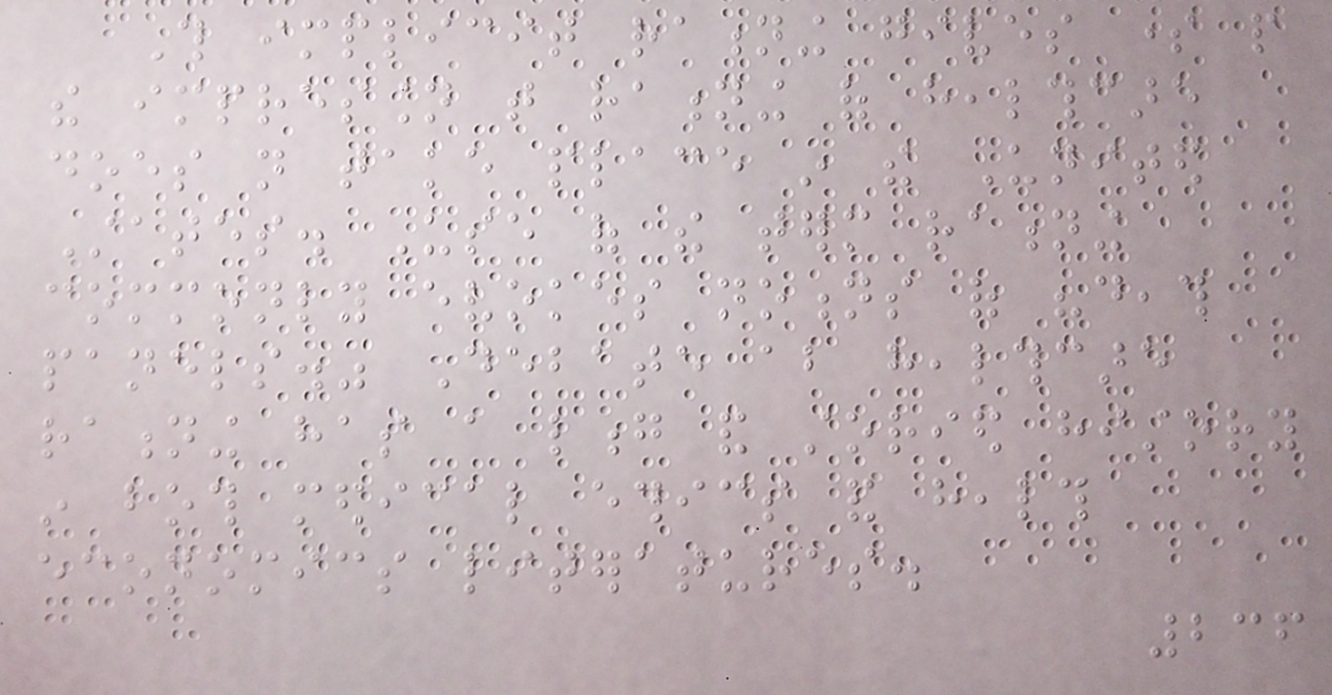This implicit rationing gives some people
the impression that rationing of healthcare
does not take place in the United
States. Use of the term rationing
commonly evokes notions of "death
panels." Debate about healthcare
rationing has a long and storied history
in both medical ethics and health
economics literatures.
236
